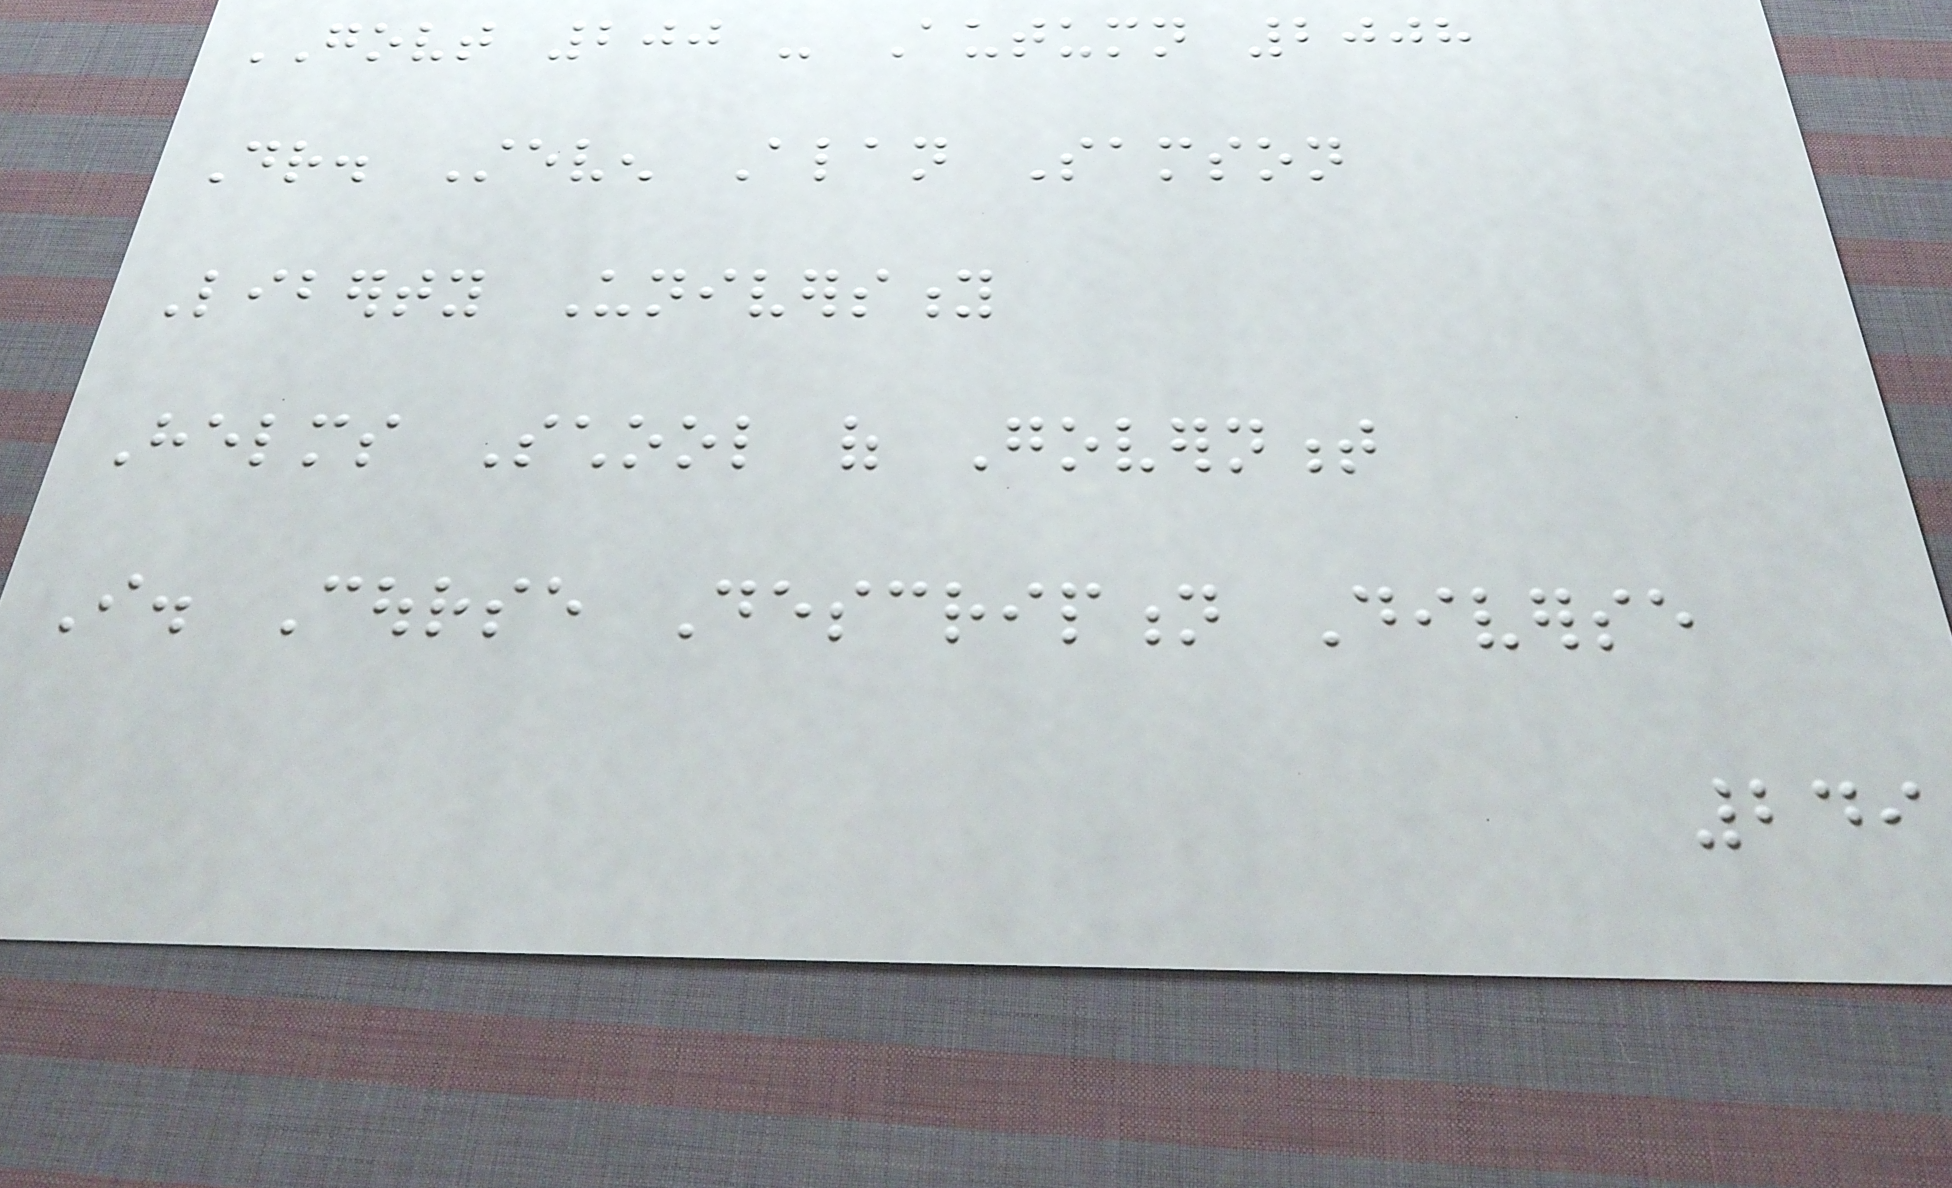GOVT 200 - Autumn 2008
Dr. Steven Alan Samson
Liberty University
Helms School of Government
I. Course Description Diverse
249
